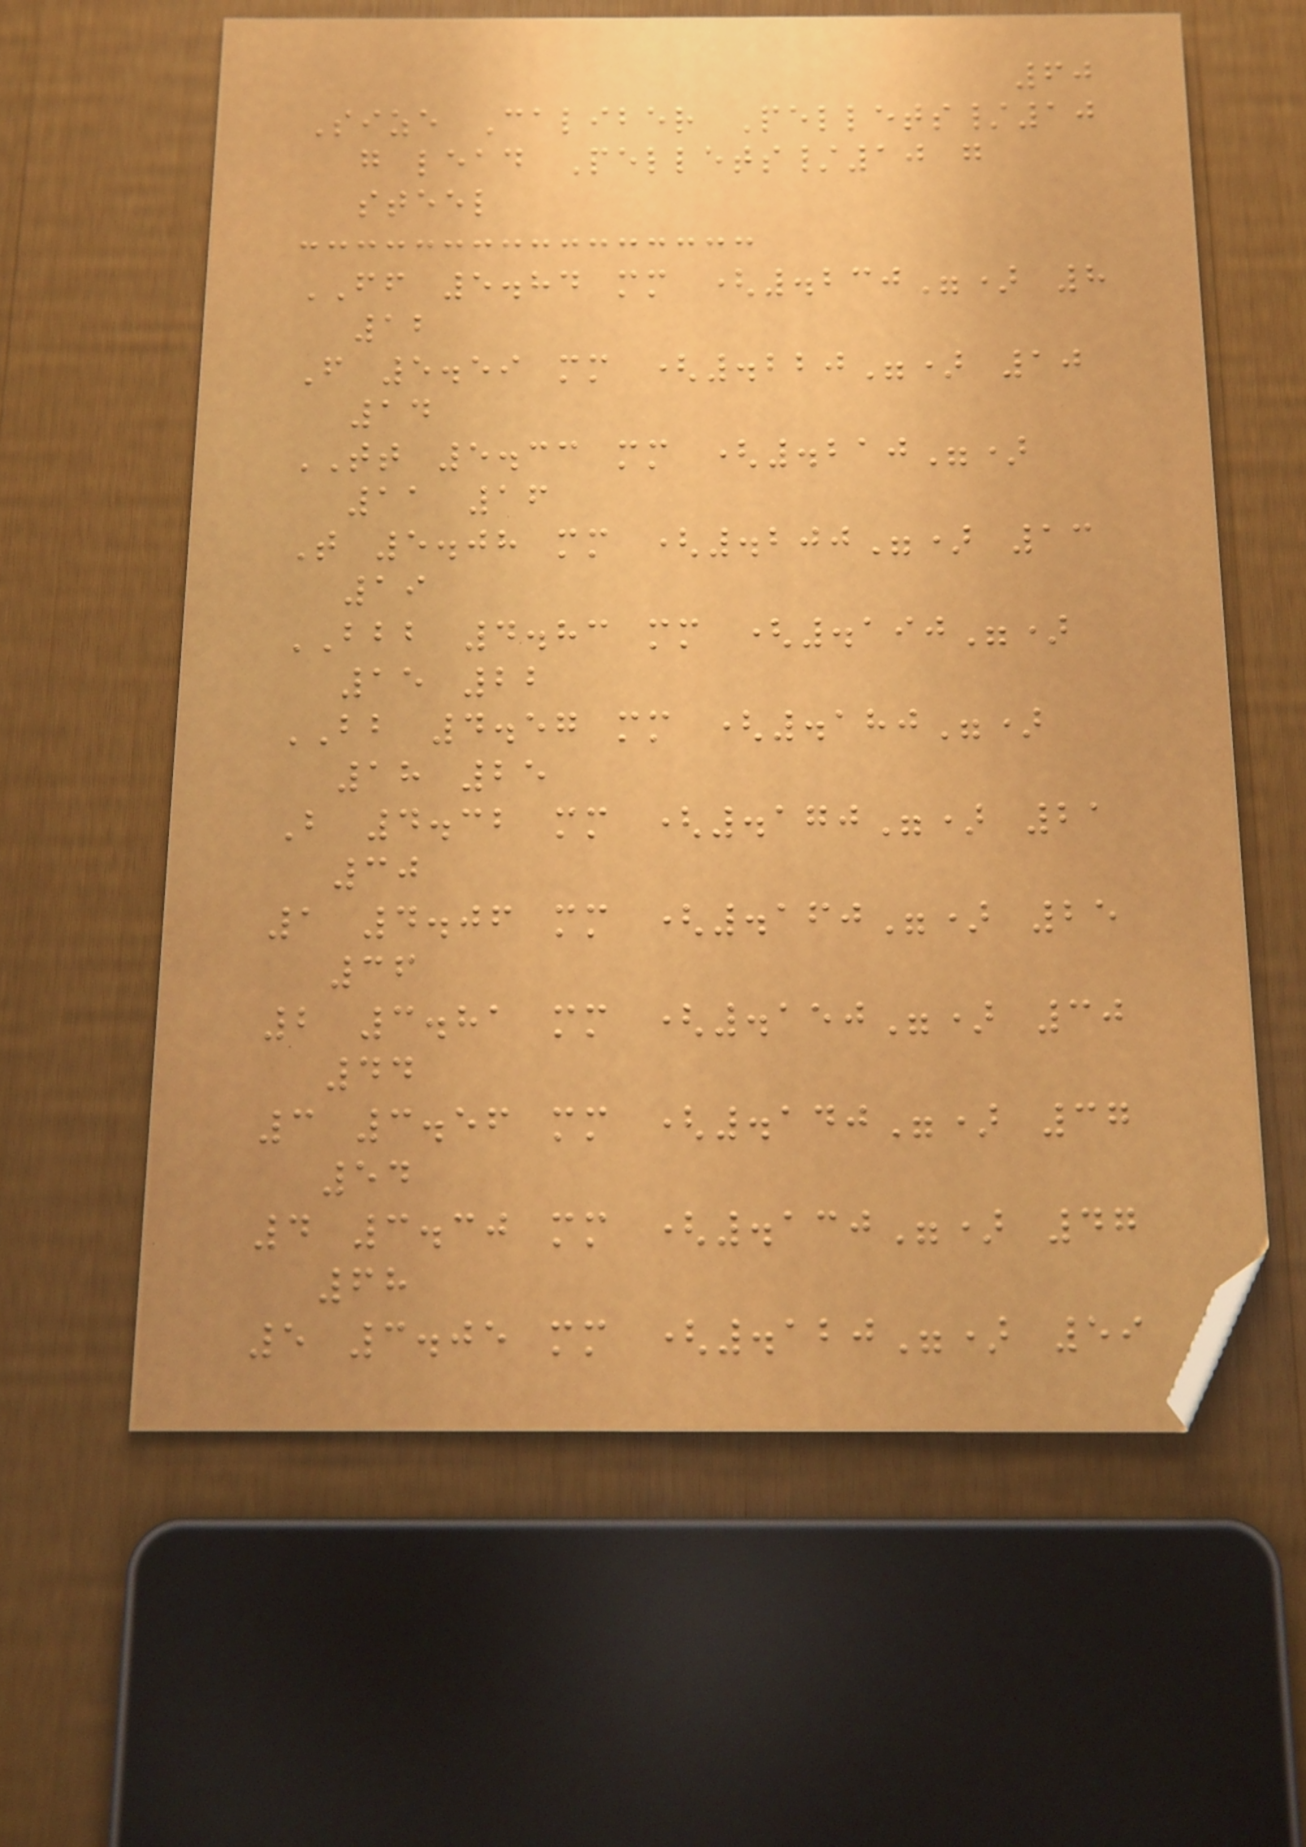60
Size Caliber Pellets/10
g lead Pellets/10 g
steel
FF 5.84 mm (.230") 8
12
F 5.59 mm (.220") 10
14
TT 5.33 mm (.210")
11 16
T 5.08 mm (.200") 13
19
BBB 4.83 mm (.190")
15 22
BB 4.57 mm (.180")
18 25
B 4.32 mm (.170") 21
30
1 4.06 mm (.160") 25
36
2 3.81 mm (.150") 30
44
3 3.56 mm (.140") 37
54
4 3.30 mm (.130") 47
68
5 3.05 mm (.120") 59
